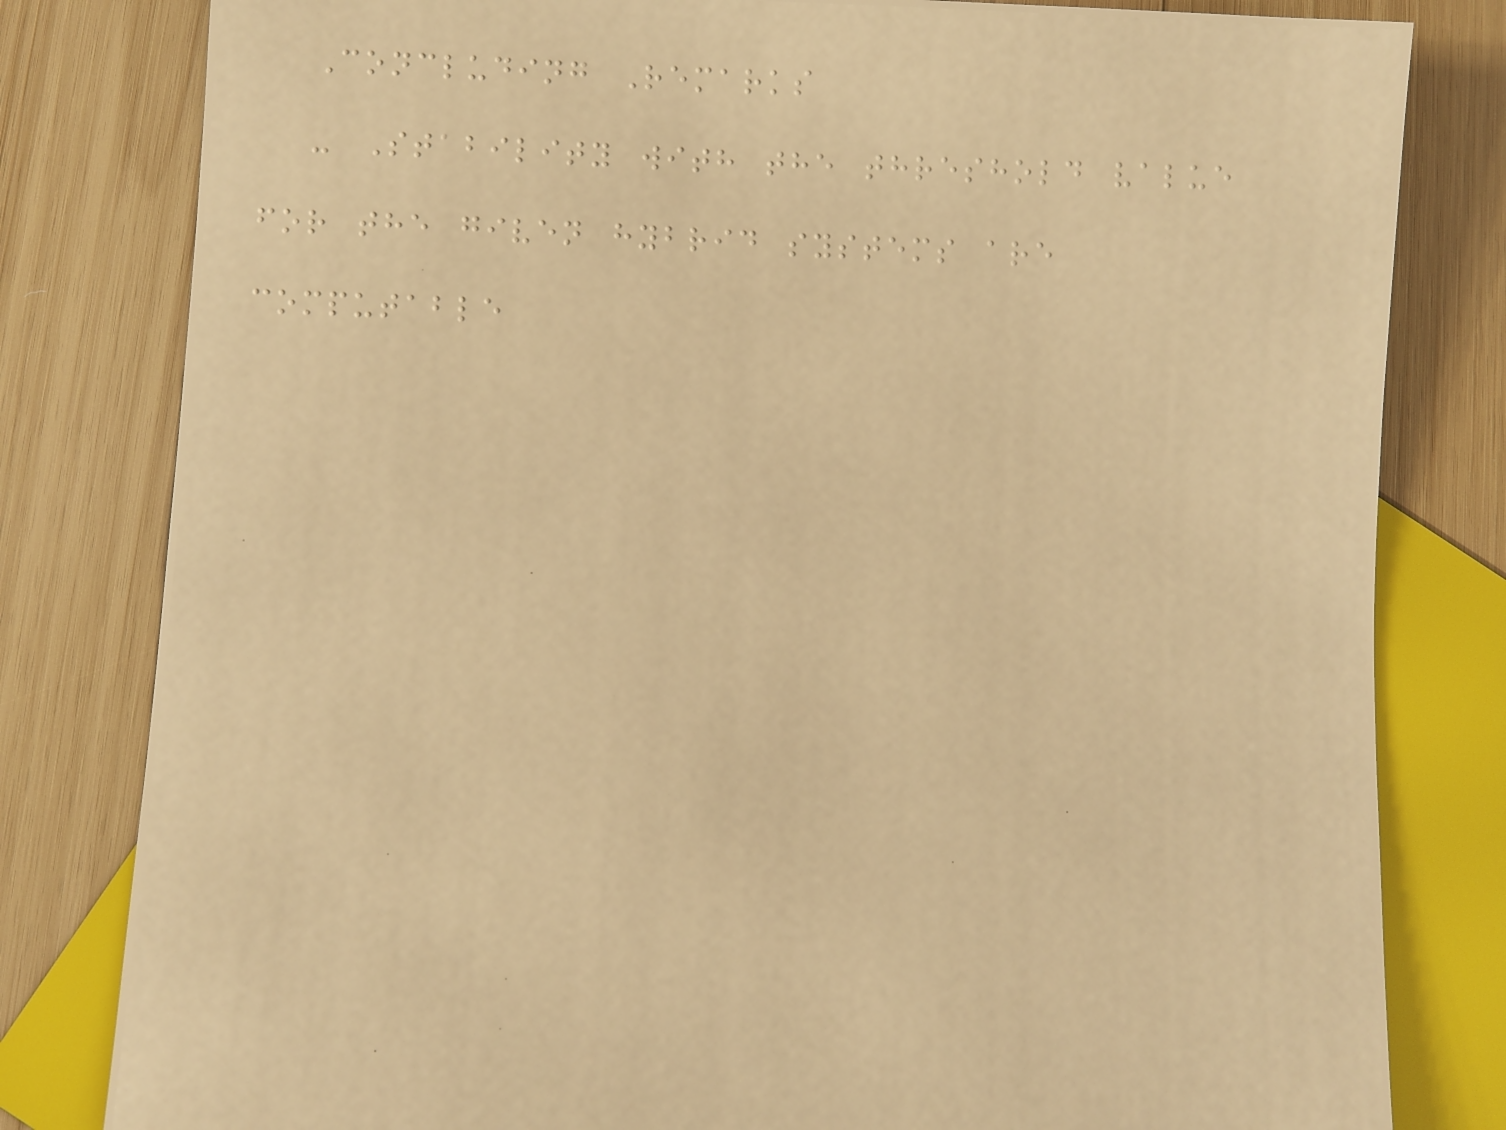Concluding Remarks
- Stability with the threshold value
for the given hybrid systems are
computable
